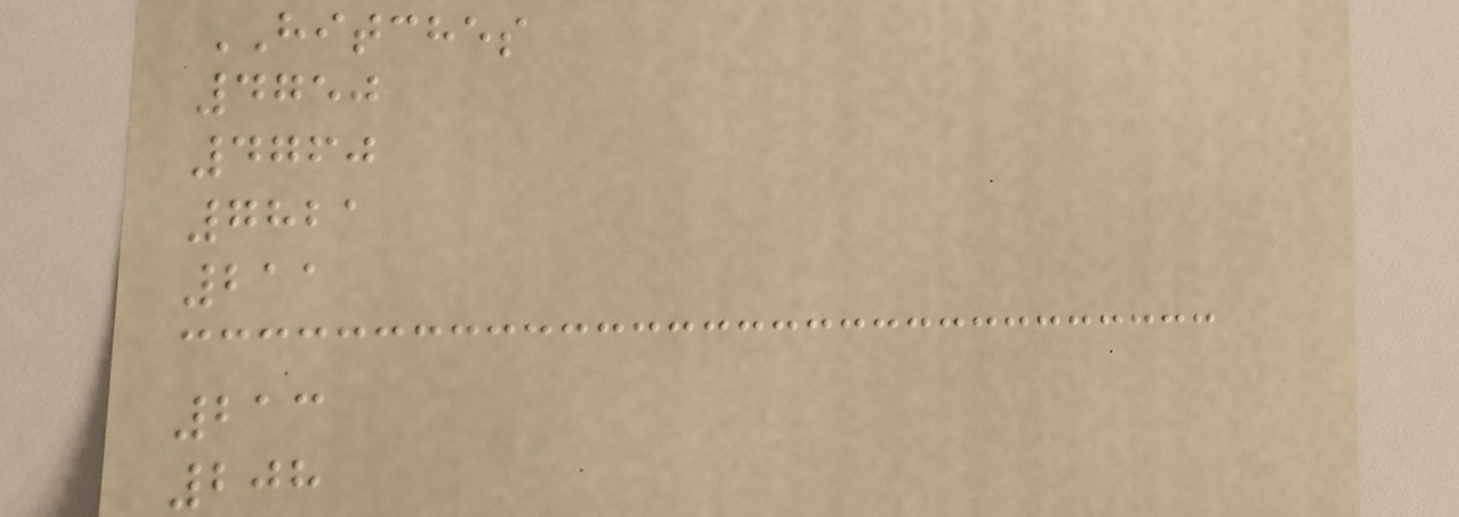HITCHES
4750
4760
7821
211
213
208
